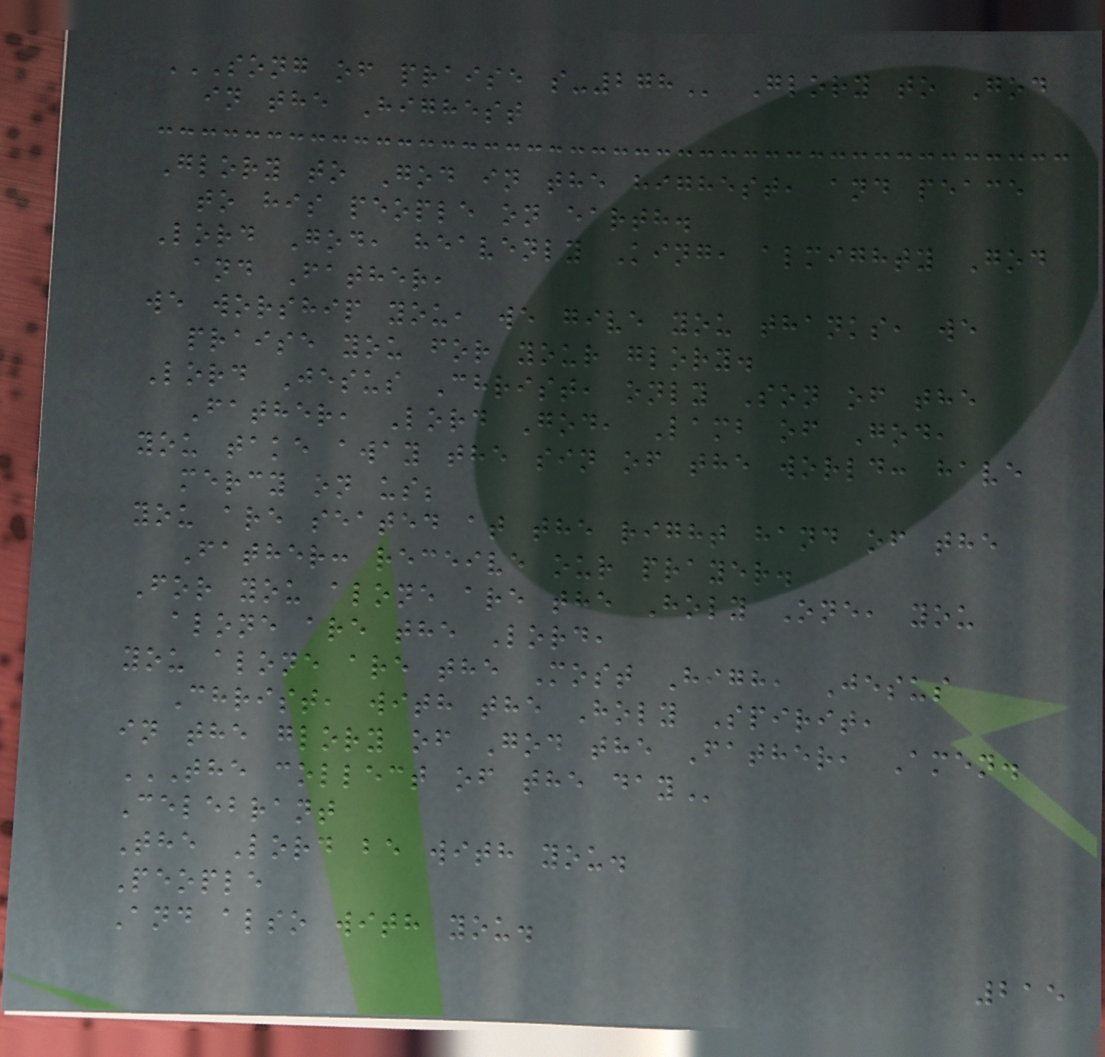SONG OF PRAISE S-278 Glory to God
in the Highest
Glory to God in the highest, and peace
to his people on earth.
Lord God, heavenly King, almighty God
and Father,
we worship you, we give you thanks, we
praise you for your glory.
Lord Jesus Christ, only Son of the
Father, Lord God, Lamb of God,
you take away the sin of the world: have
mercy on us;
you are seated at the right hand of the
Father: receive our prayer.
For you alone are the Holy One, you
alone are the Lord,
you alone are the Most High, Jesus
Christ, with the Holy Spirit,
in the glory of God the Father, Amen.
THE COLLECT OF THE DAY
Celebrant
The Lord be with you.
People
And also with you.
215
